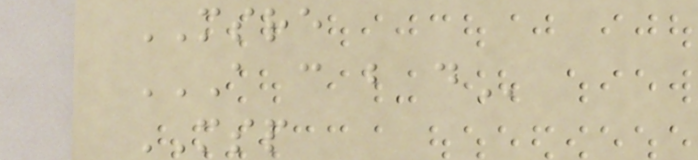MSRE
A C B D
MSP
